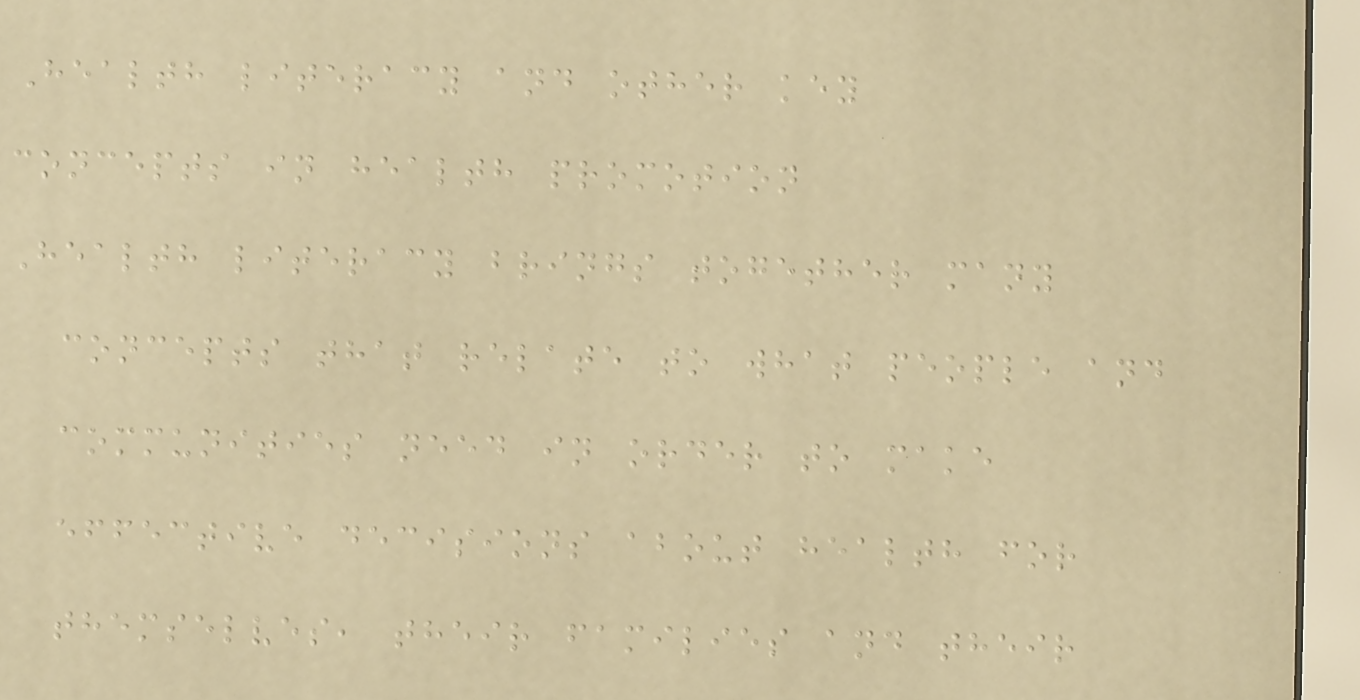Health literacy and other key
concepts in health promotion
Health literacy brings together many
concepts that relate to what people and
communities need in order to make
effective decisions about health for
themselves, their families and their
